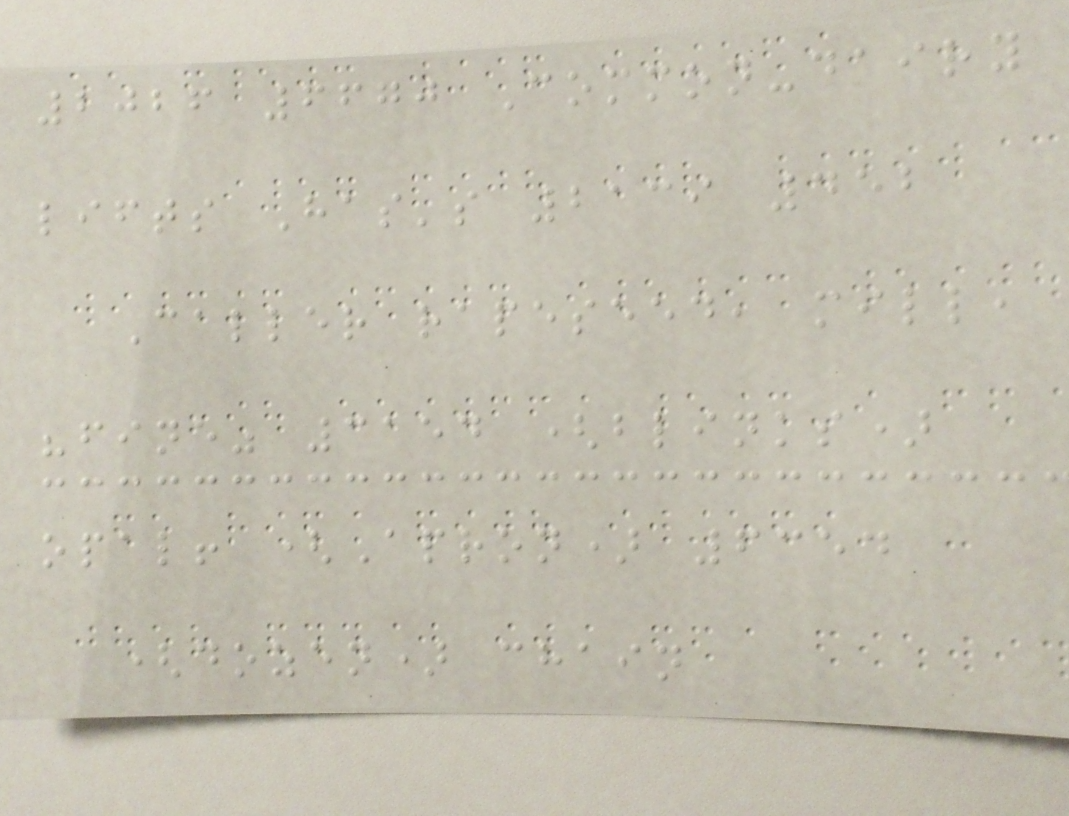2026 6670 Common-dairy
lifts Has's 2139 452
Caller rapeseed, mill,
"fine" 3154 (blinks)
opal! (Apron) 6354
(dozen) chain
